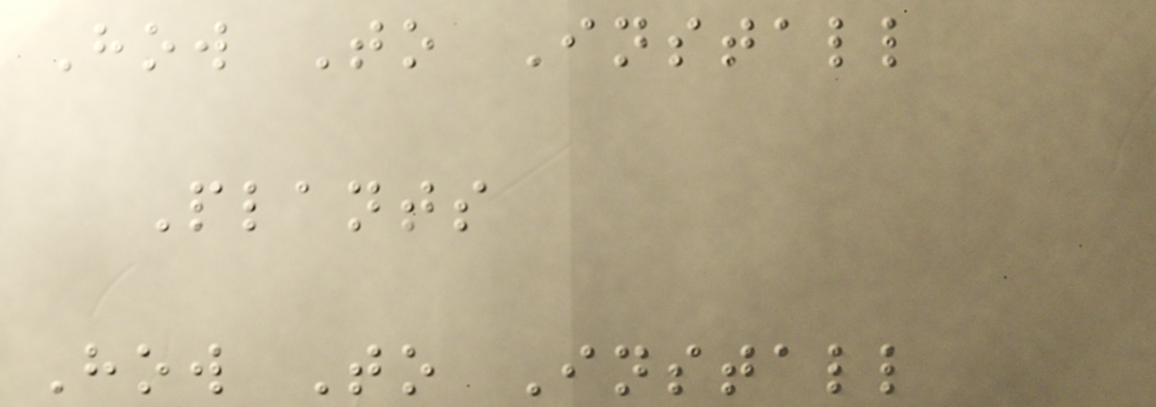How To Install
Plants
How To Install
